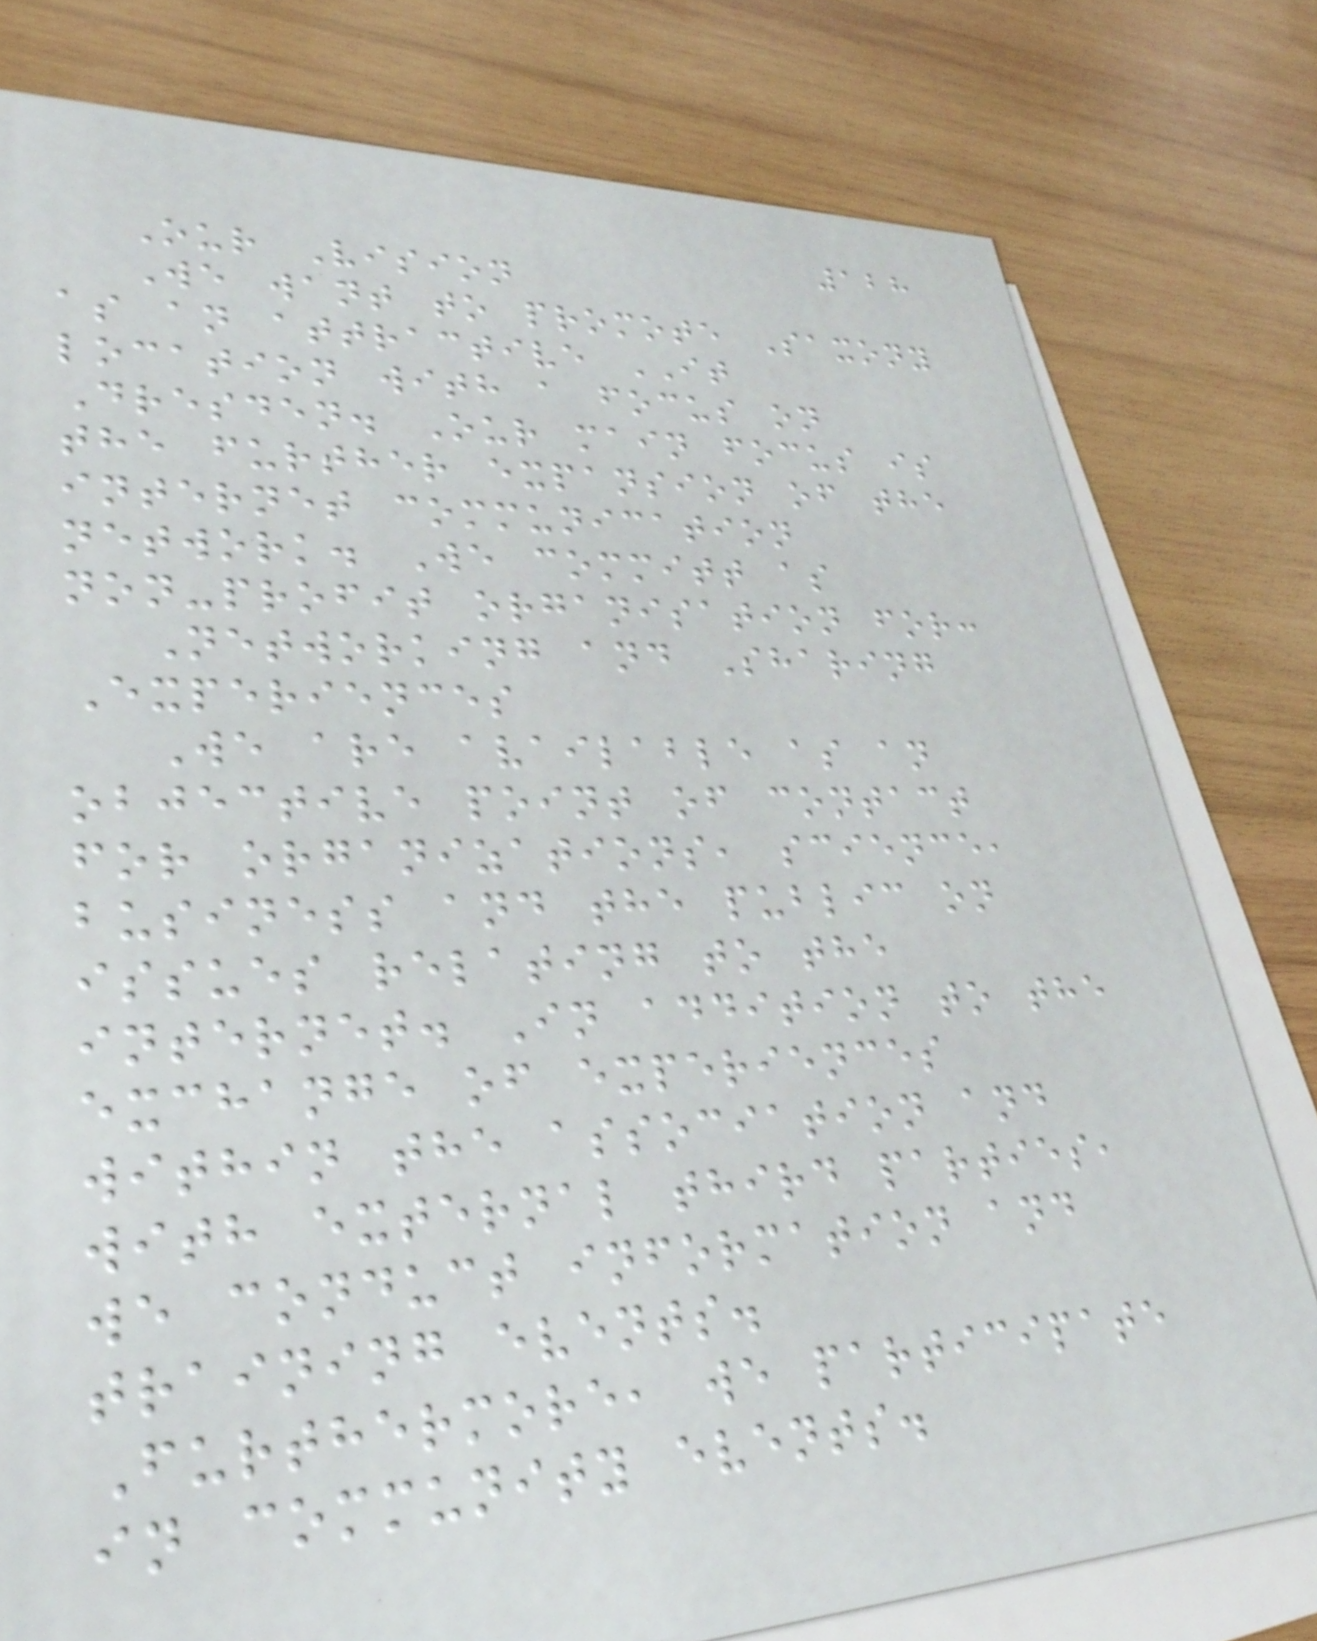128
Our Vision
We want to promote Saxony
as an attractive IT
location with a focus on
Dresden. Our main focus is
the further expansion of the
internet communication
network. We committ as
non-profit organisation for:
Networking and Sharing
Experiences
We are available as an
objective point of contact
for organizations, science,
business and the public on
issues relating to the
internet. In addition to the
exchange of experiences
within the association and
with external third parties,
we conduct information and
training events.
Furthermore, we participate
in community events.
